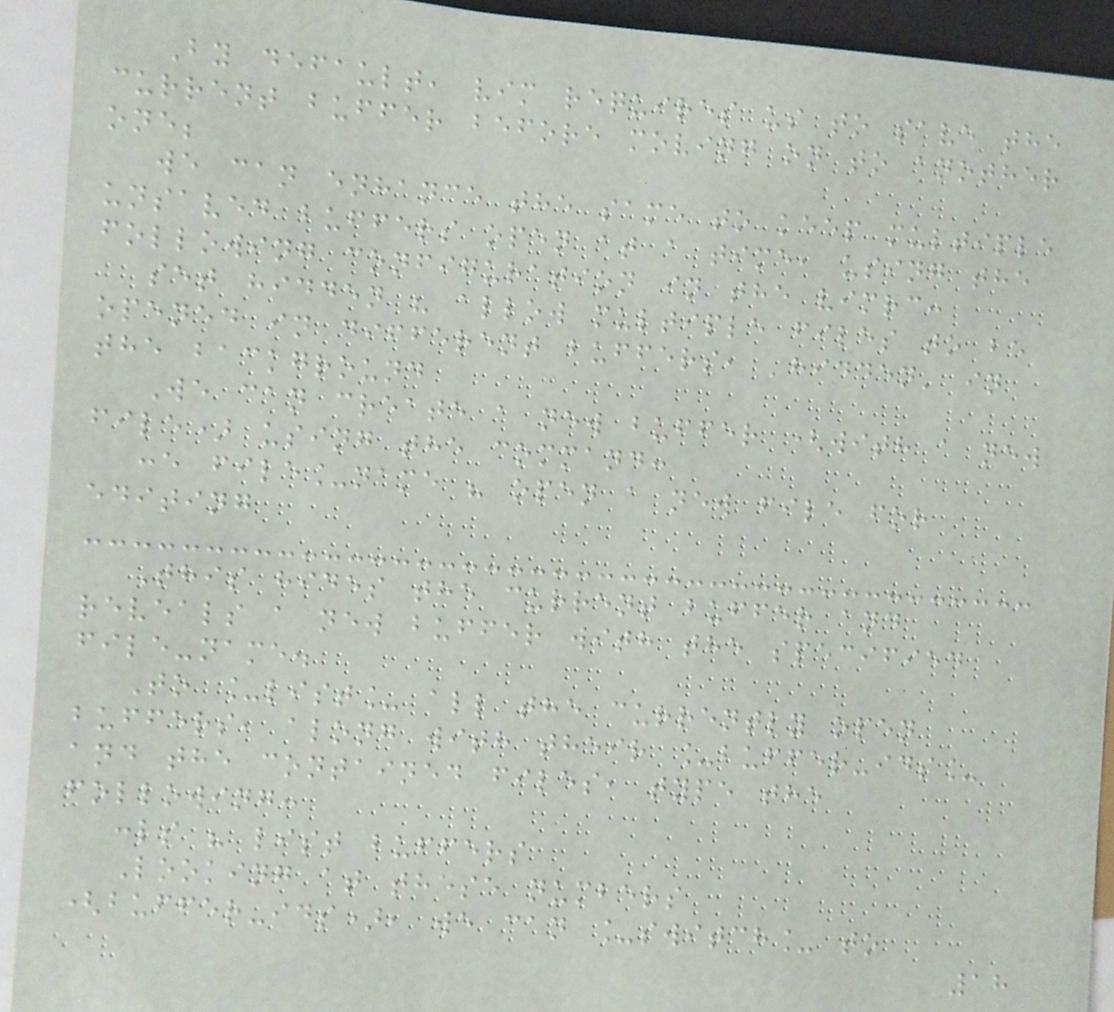By default, vim requires us to save the
current buffer before moving on to another
one;
we can enhance the same to keep multiple
unsaved buffers open at a time, using the
following configuration in the vimrc:
set hidden " allow multiple files to be
opened in different buffers, 'hidden' in
the background
We can create a new buffer (with a new
file) using the command:
:e file_name " open a new file for
editing
This hides the current buffer and
reveals a new buffer with the specified
file-name.
To _list_ all the currently open
buffers, along with their _buffer-ids_
and the contained files, type the
following:
:ls " list buffers
Looking at these numbers
(buffer-ids), we can _switch_ to
18
